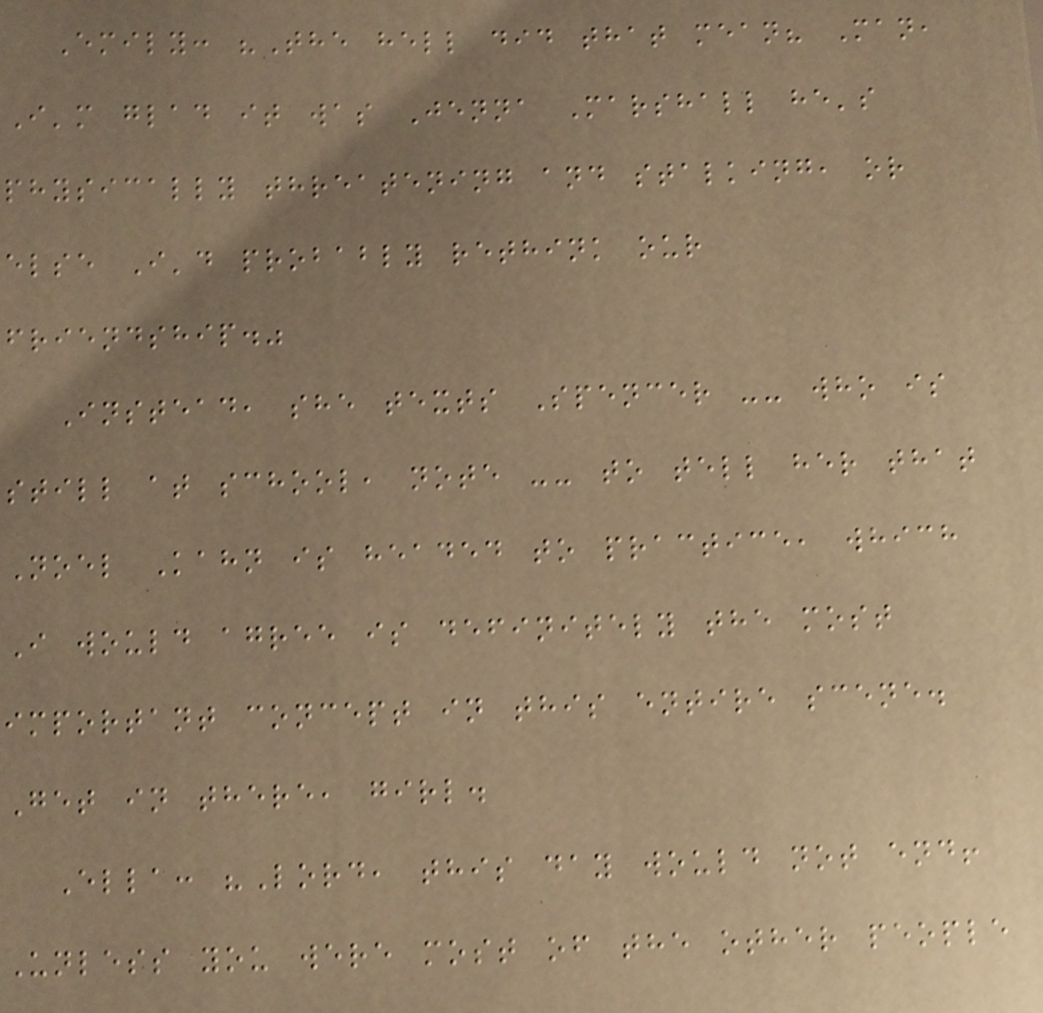Emily: "The hell did that mean? Man,
I'm glad it was Jenna Marshall he's
physically threatening and stalking, or
else I'd probably rethink our
friendship."
Instead, she texts Spencer -- who is
still at school, note -- to tell her that
Noel Kahn is headed to practice, which
I would agree is definitely the most
important concept in this entire scene.
Get in there, girl.
Ella: "Lord, this day would not end!
Unless you were most of the other people
